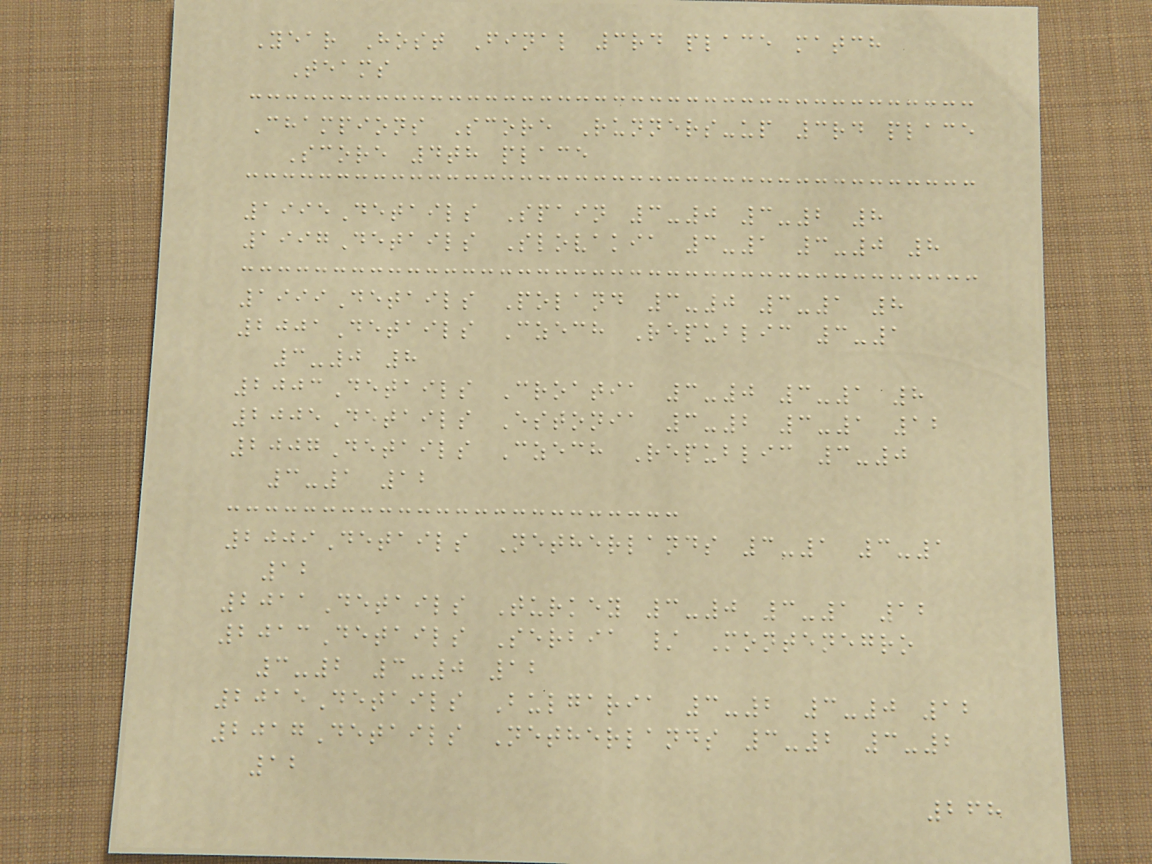Year Host Final 3rd place match
Teams
Champions Score Runners-up 3rd place
Score 4th place
1995Details Spain 3-0 3-2 8
1997Details Slovakia 3-1 3-0 8
1999Details Poland 3-0 3-1 8
2001Details Czech Republic 3-1
3-0 8
2003Details Croatia 3-0 3-1 8
2005Details Estonia 3-2 3-1 12
2007Details Czech Republic 3-0
3-1 12
2009Details Netherlands 3-1 3-1
12
2011Details Turkey 3-0 3-1 12
2013Details Serbia / Montenegro
3-2 3-0 12
2015Details Bulgaria 3-2 3-0 12
2017Details Netherlands 3-2 3-2
12
268
